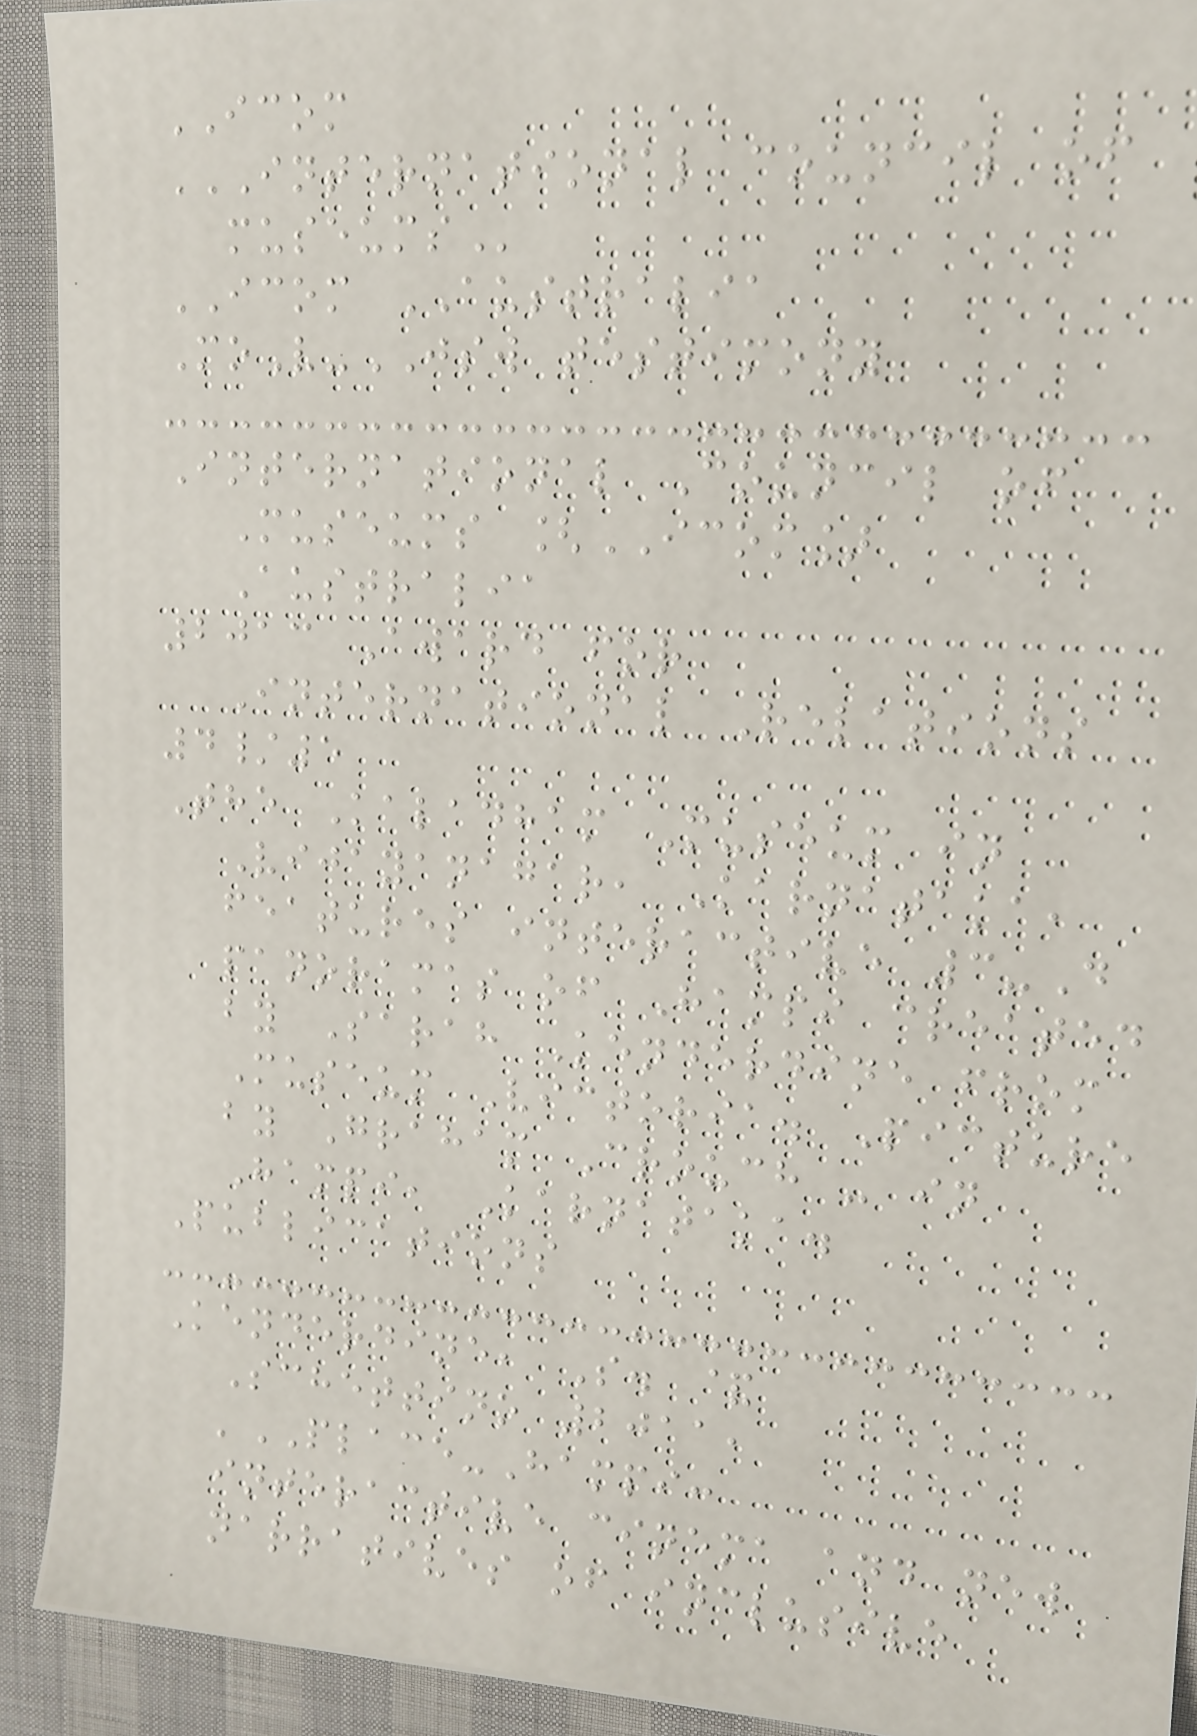ICOM
INTERNATIONAL COUNCIL OF
MUSEUMS
ICOM AUSTRALIA
MoV-JSW testimony
International Council of
Museums [ICOM]
Australia
2013 Award for
International Relations
4/5
The Kaladham Museum in
Vijayanagar, Karnataka,
features interactive 3-D
panoramas of Hampi created
by Sarah Kenderdine from
Museum Victoria. Picture
by Graham Crouch - in
Hampi, Karnataka.
Publications
Kenderdine, S. &
Schettino 2011,
'PLACE-Hampi:
interactive cinema and new
narratives of inclusive
